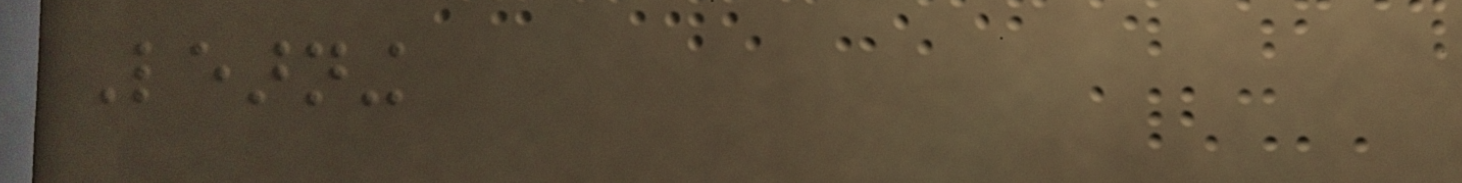Learning
